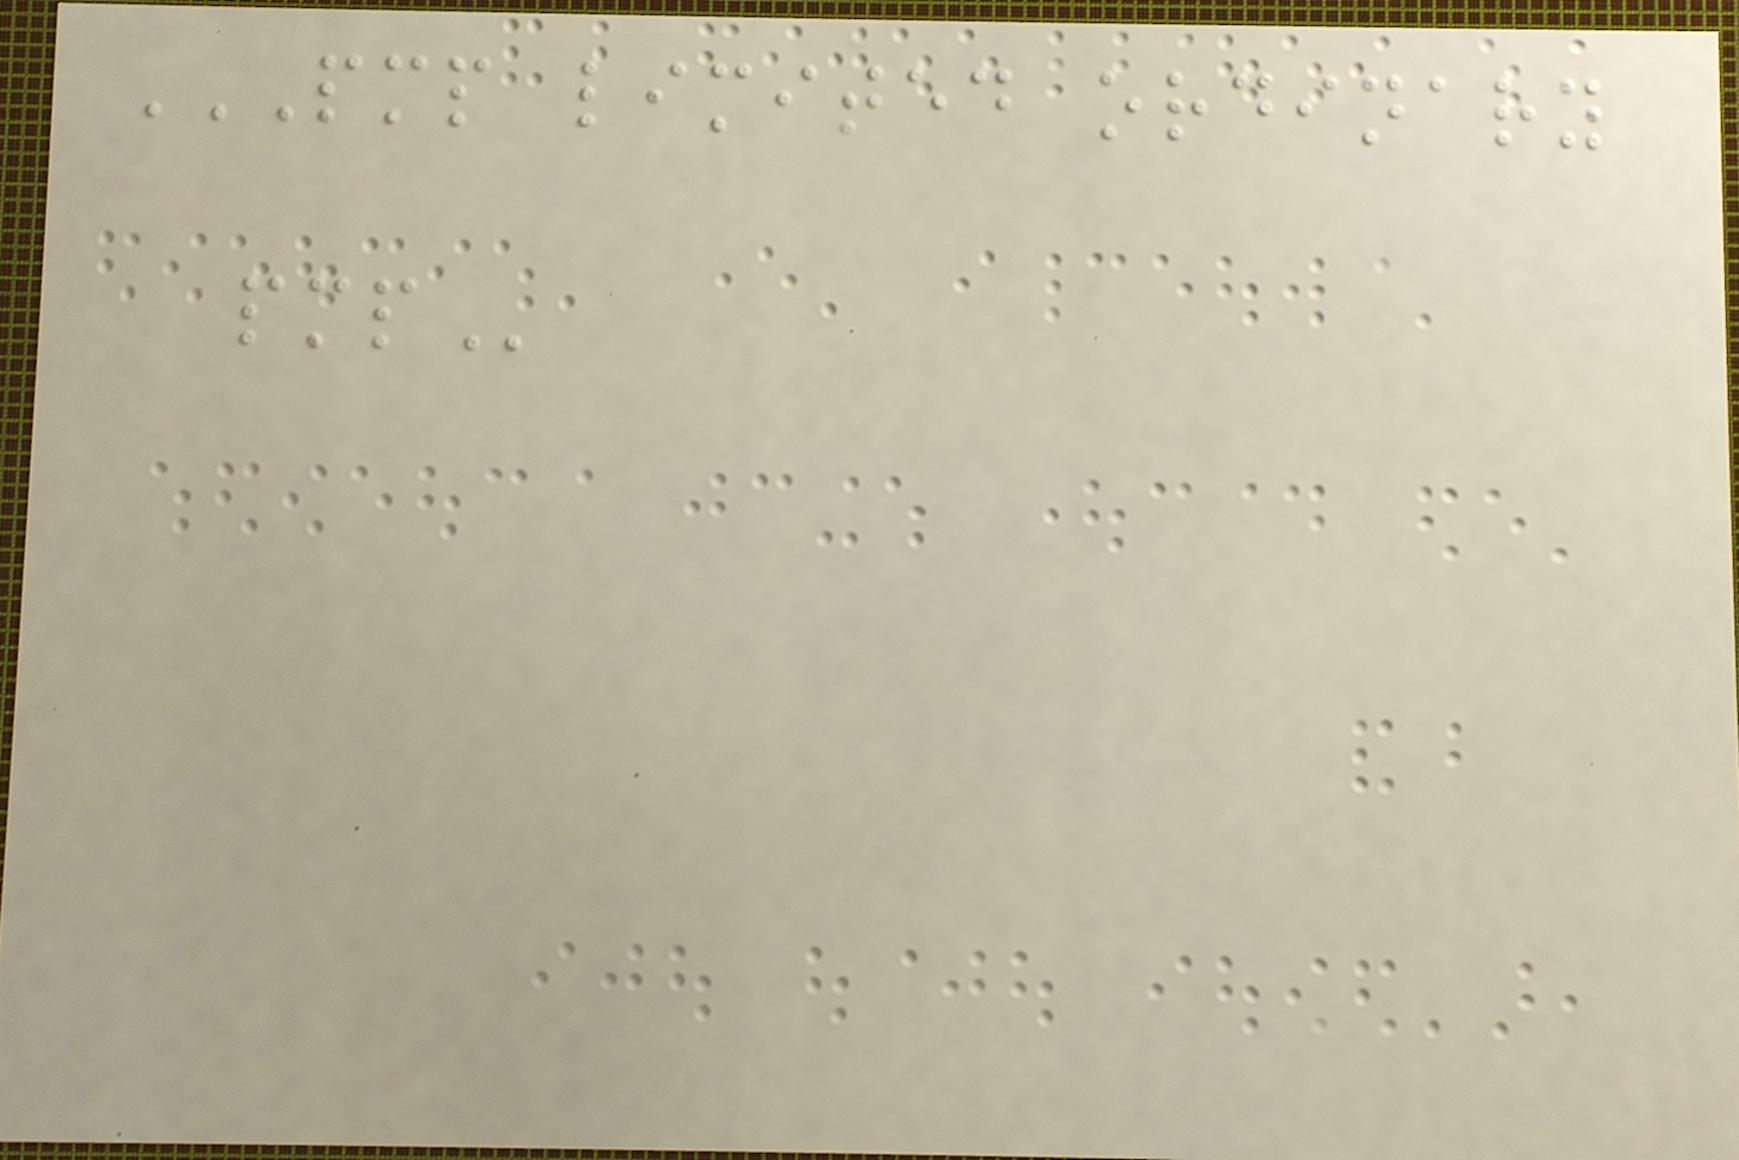PMP LIMITED ORDINARY
PMP
